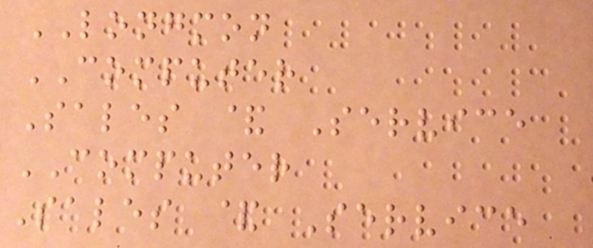LONGMON
COMPUTER
Sales & Service
COMPUTER
Sales & Service
